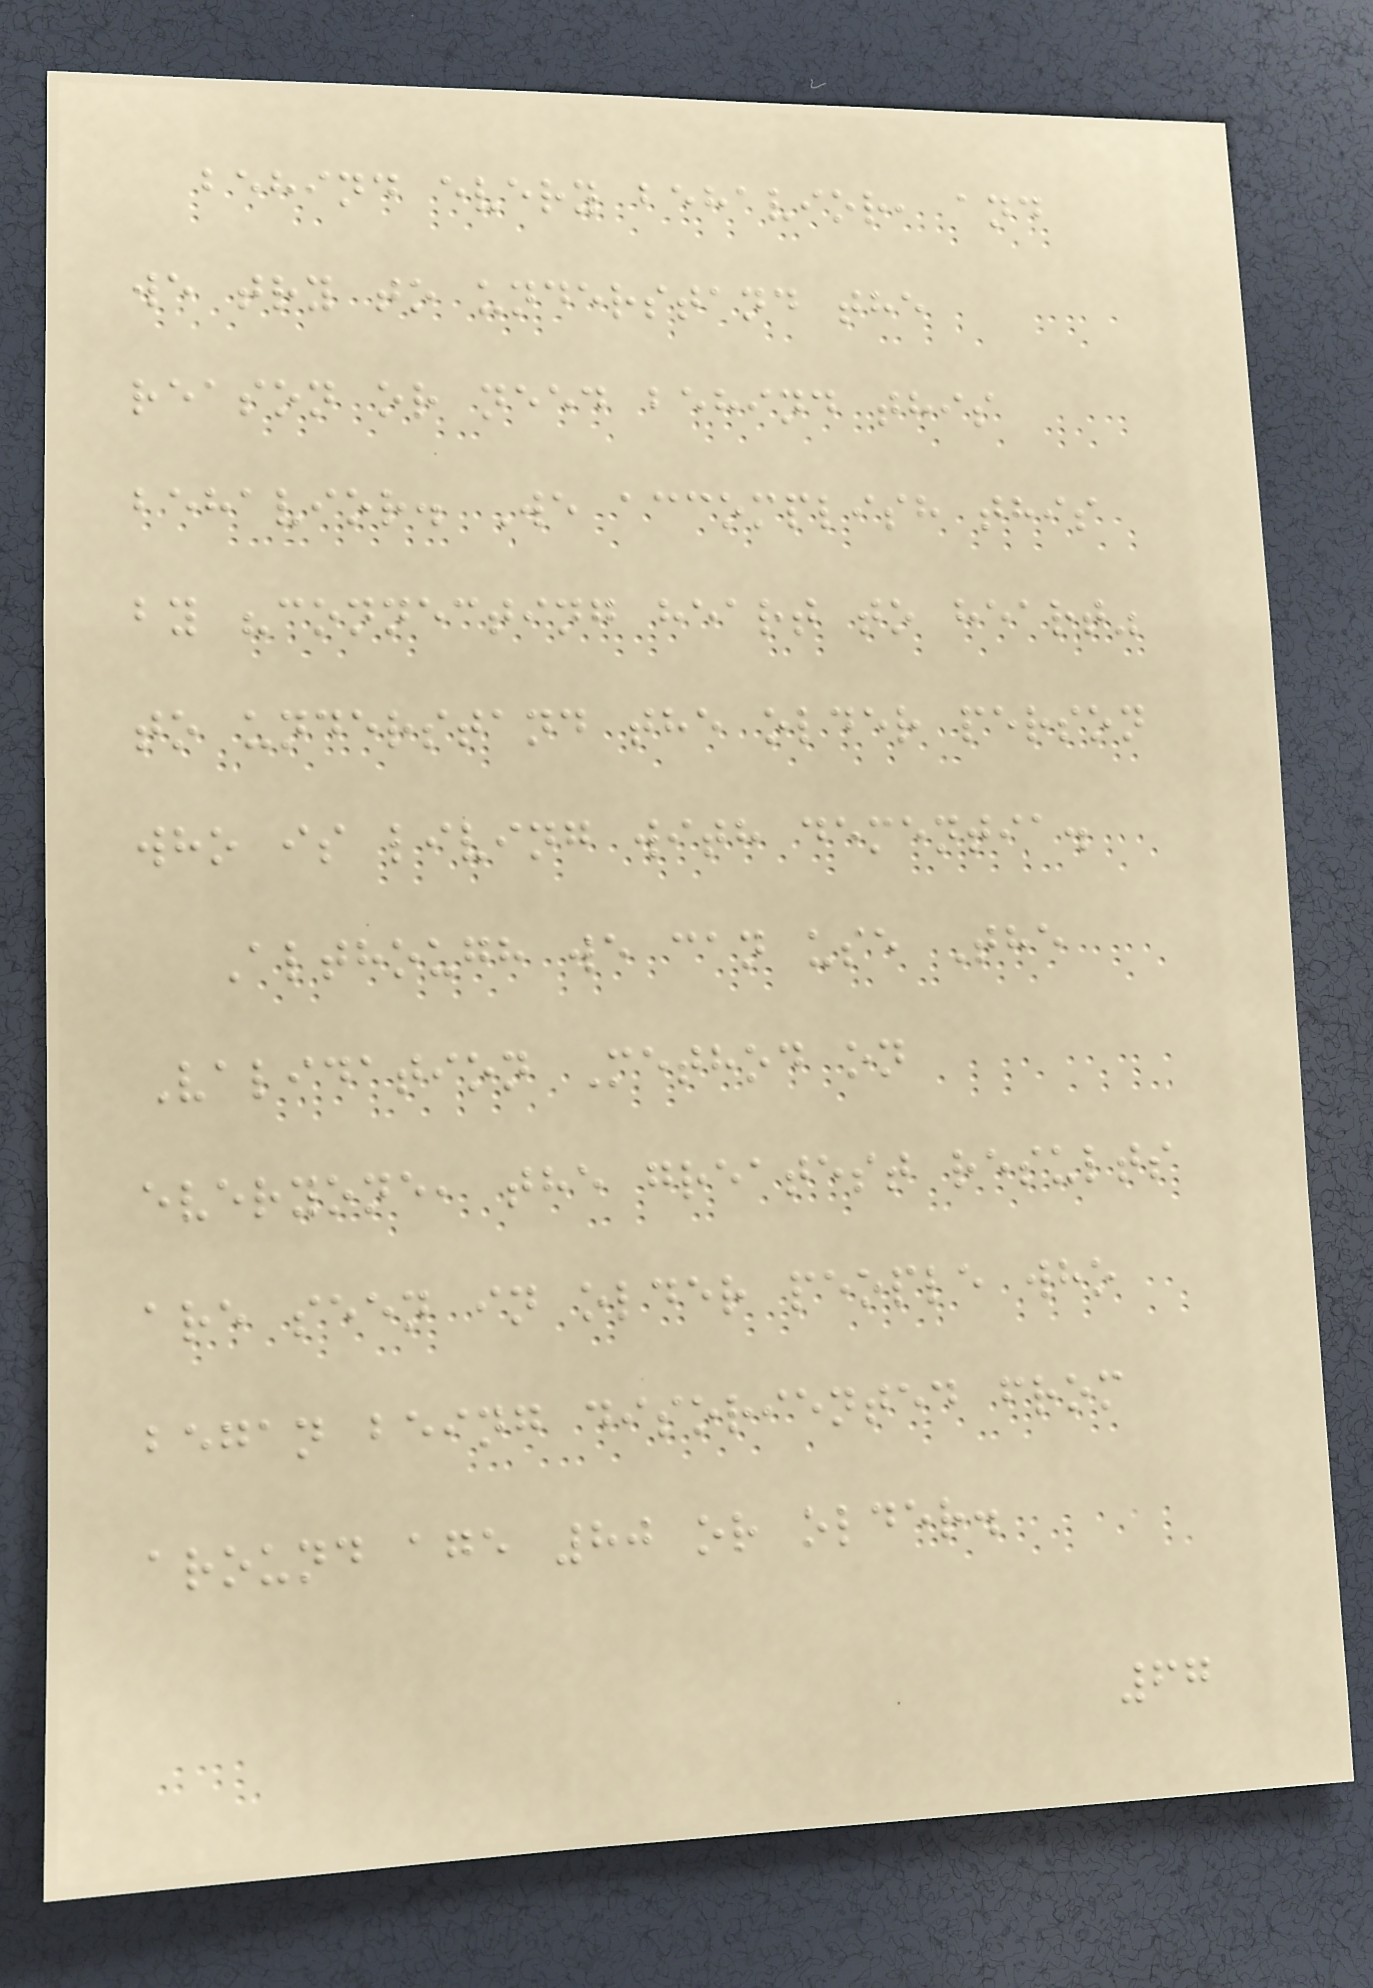behind every behavior, and
we try to understand the
reason or need behind this
behavior. We accomplish this
by "connecting heart to heart"
to understand the older person
who is living with dementia.
Although we can use The
Validation Method on
everyone, the greatest results
are seen in older people who
began being disoriented from
around age 80 or older.
67
